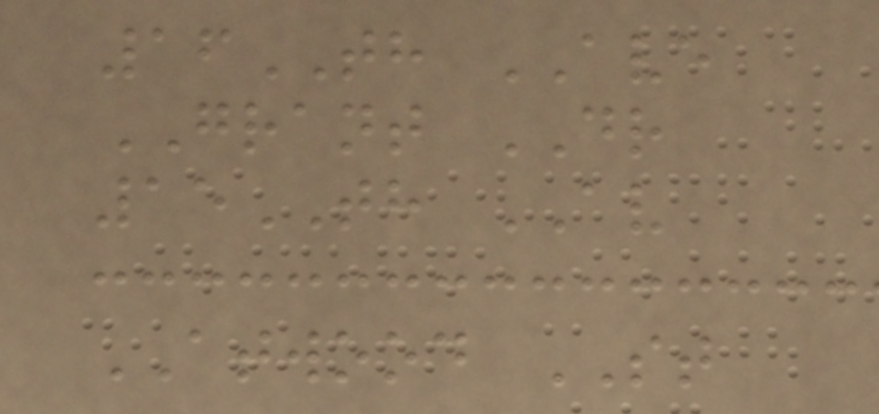16TH AVE
GRANT DR
15TH AV
ATWOOD ST
